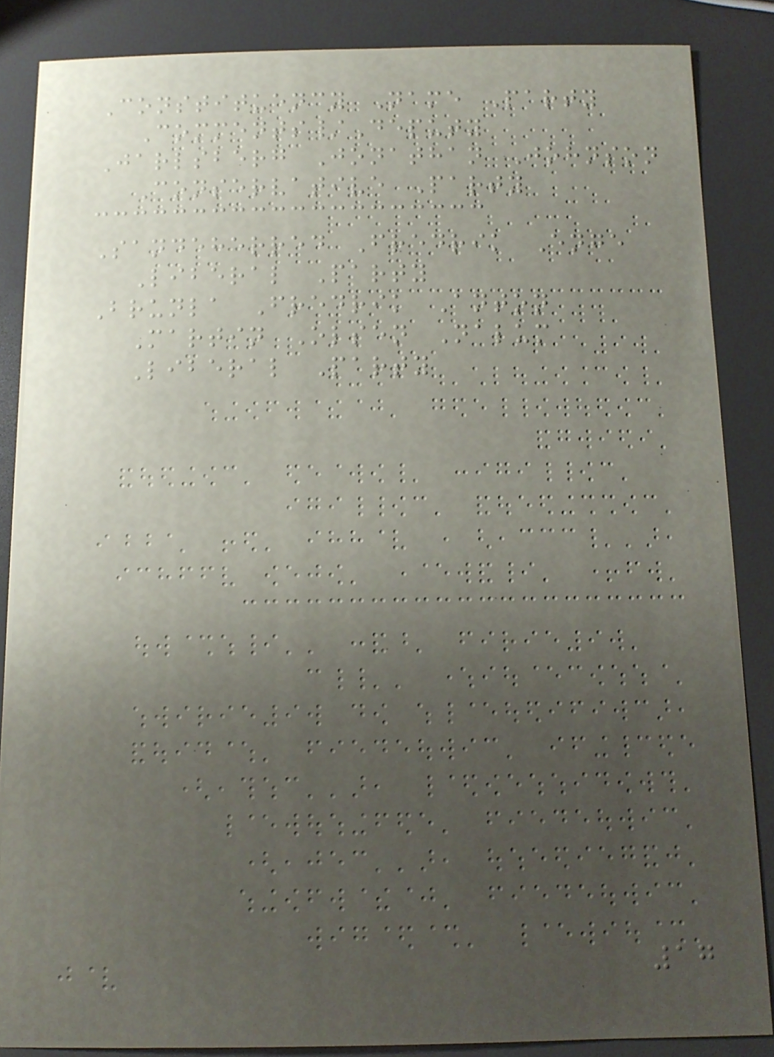Constituency Name Party
Comments/Deputy
Jarlsberg Jonathan Johnson
Conservative Party
Sandeherred Fredrik Enge
Liberal Party
Brunla Fredrik Anton
Martin Olsen Nalum
Liberal Party
17
